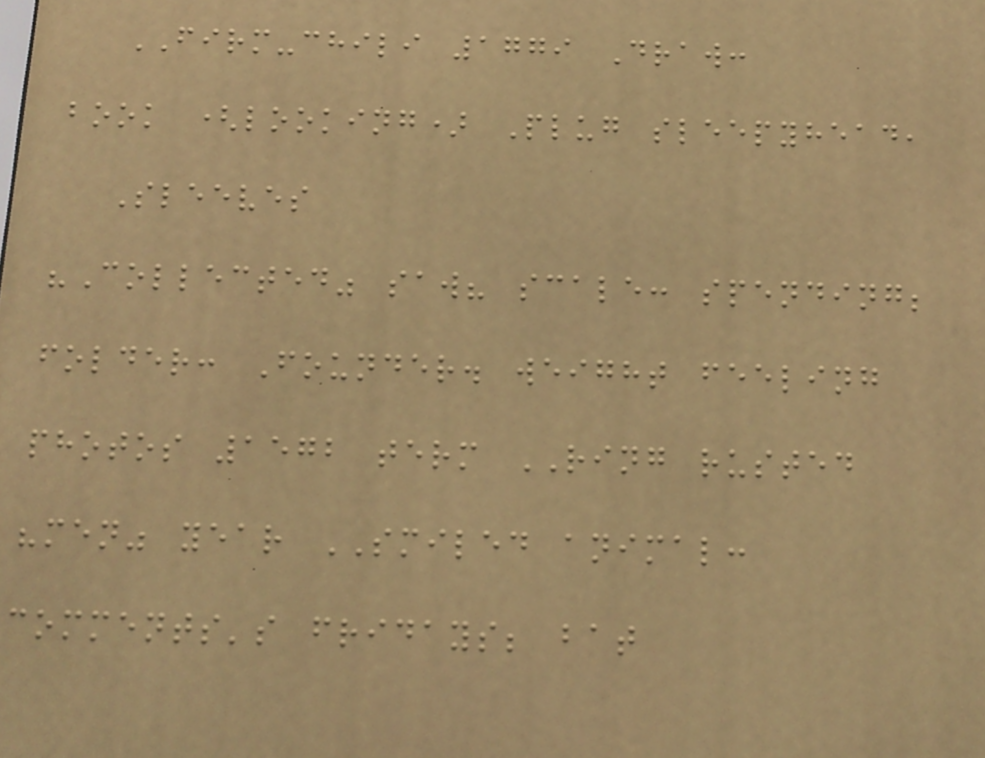FIRM-chili 1779 Draw:
book (looking) Plug sleepyhead,
Sleeves
"Collected" saw? scale: spending;
folder: Founder. weight feeling
photos 1572 term RING rusted
"men" year SMILED animal:
comments's fridays; bat
